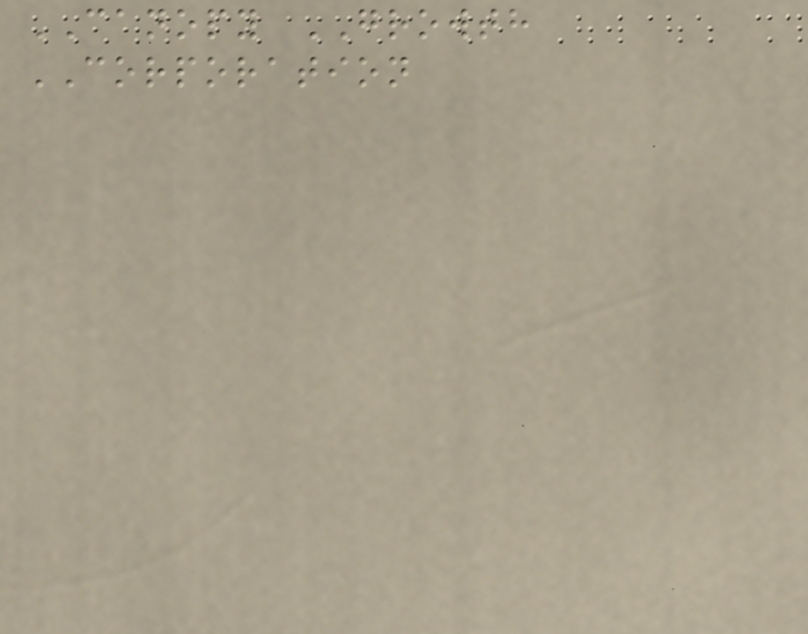CANOPY GROWTH
CORPORATION
